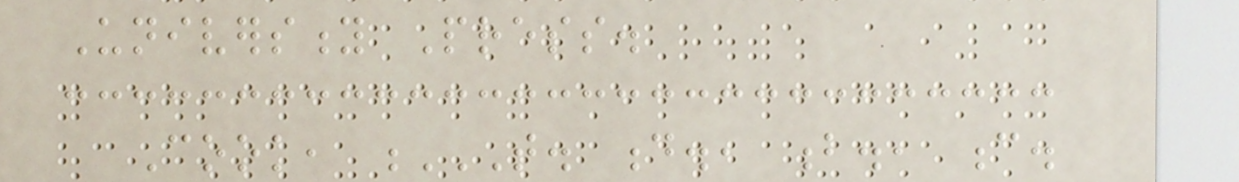University Press.
Cook, T. D., B., C.
